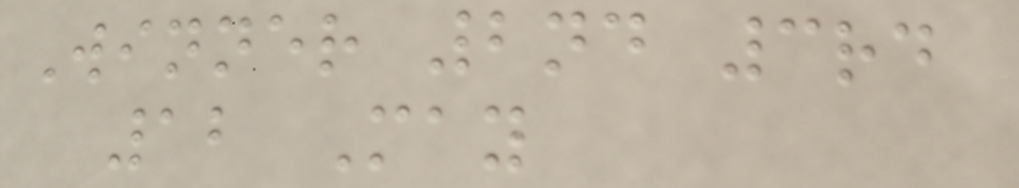Winner 2nd 3rd
12 May
